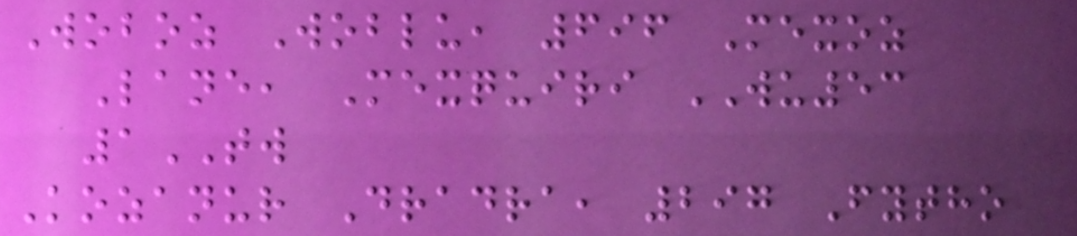Woboz Woblu, 696 Mexoz
Lane, Mexquiri WU53
1TW
Kozanur Dradra, 297 Fytho
